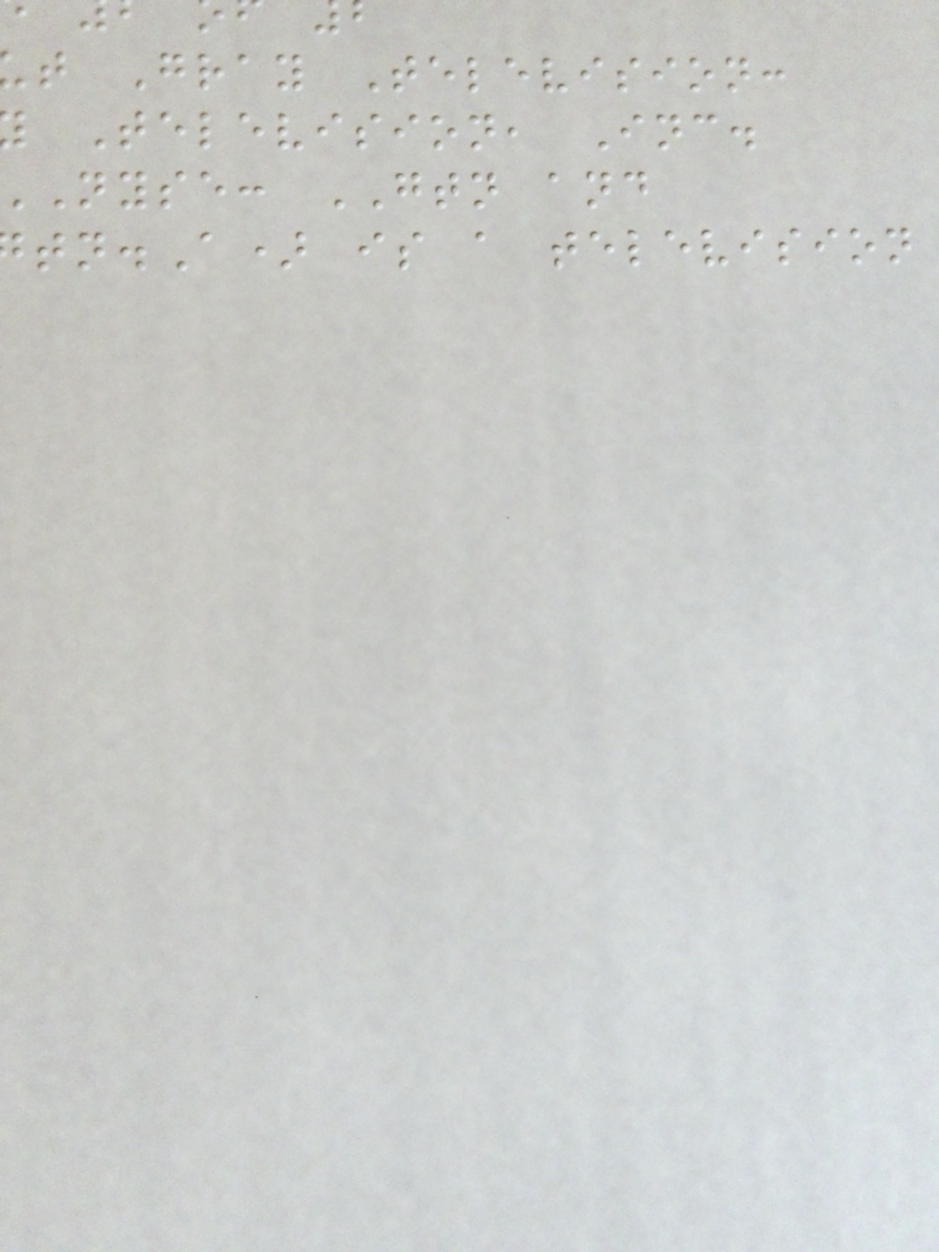t Gray Television:
Television, Inc.
nyse: GTN and
.A) is a television
